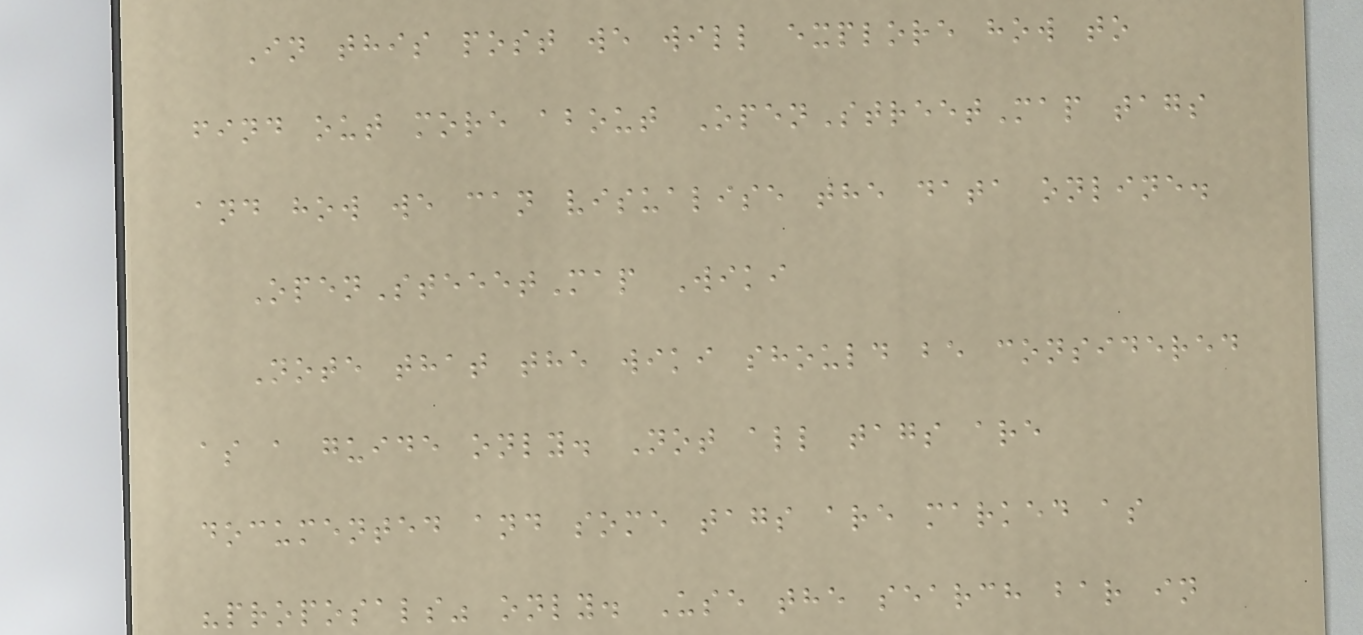In this post we will explore how to
find out more about OpenStreetMap tags
and how we can visualise the data online.
OpenSteeetMap Wiki
Note that the wiki should be considered
as a guide only. Not all tags are
documented and some tags are marked as
"proposals" only. Use the search bar in
